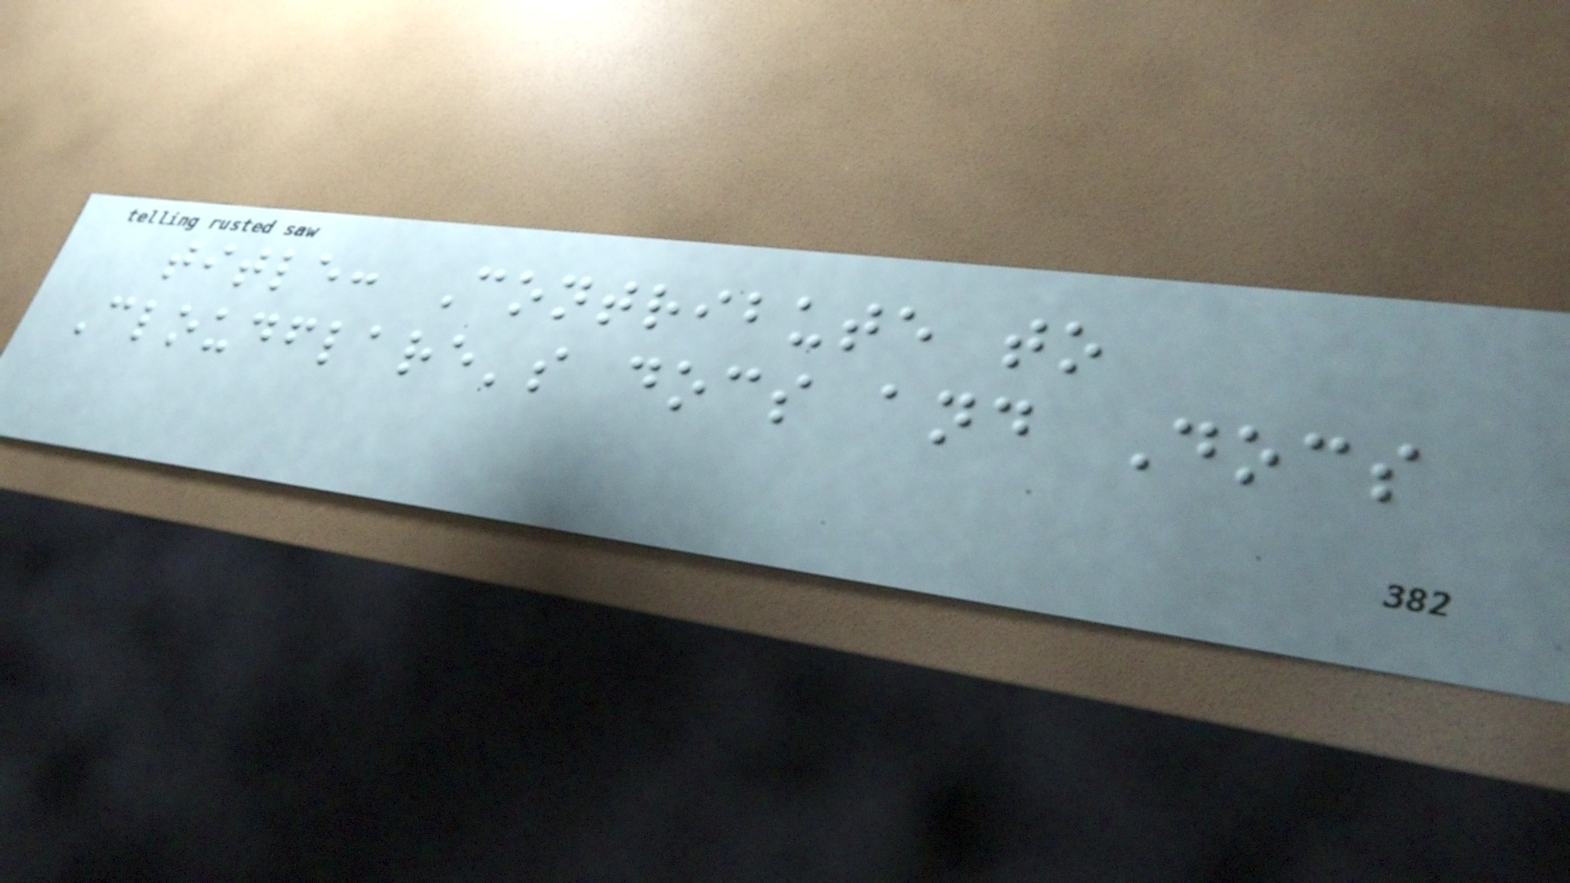title: Contribute to
Cloudflare's docs and Docs
